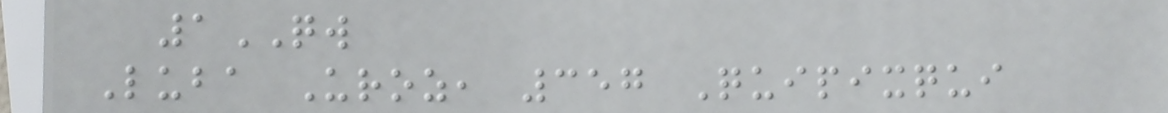1QW
Luba Uroz, 357 Quipixqui
